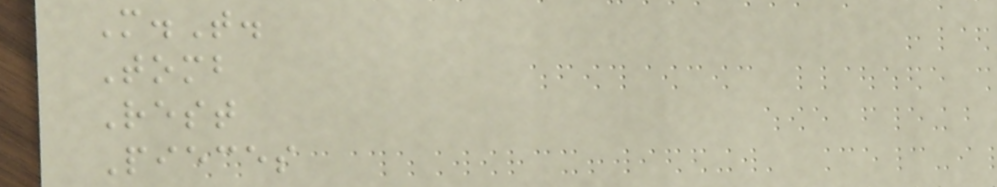M.T.
Tomb
Rest
Pieces
